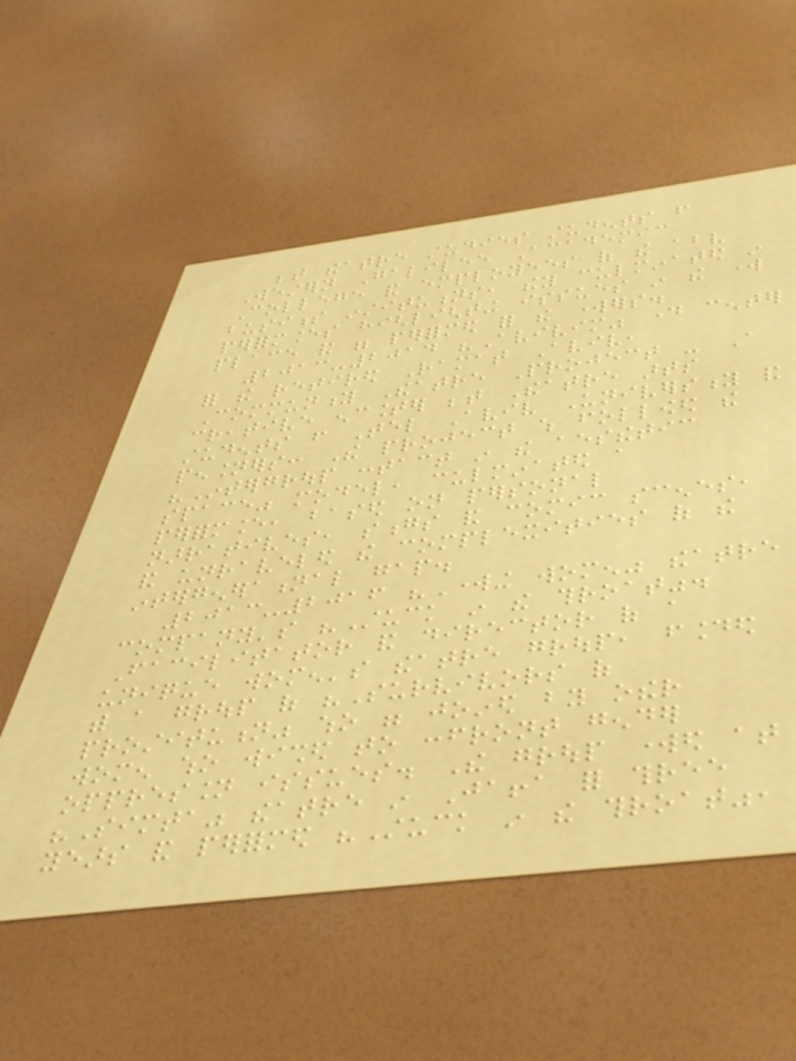between theatre studies students from
Western Galilee Academic
College and employees of the above
business institutions, they culminated in
performances highlighting issues in the work
place and were performed for the workers.
2013-2014 "Avivim" day center
for the retired Ramat Aviv,
Community Theatre Project - A
creative encounter between Theatre arts
students from Tel Aviv University and
pensioners: The project which followed the
"Intergroup contact in the aesthetic
space" model, culminated a
performance, based on personal
narratives, songs and comic scenes,
and unraveled the complexities of the
intergenerational gap.
2013-2016 "Working women" theatre
company's "Stuck in the throat".
Facilitator and director of a
unique women's theatre group, founded
with a group of "Survivors of
prostitution" who were joined by other
women who wished to confront gender
oppression issues. The group worked at
"Simta" theatre in Jaffa for three
years and performed "Stuck in the throat",
